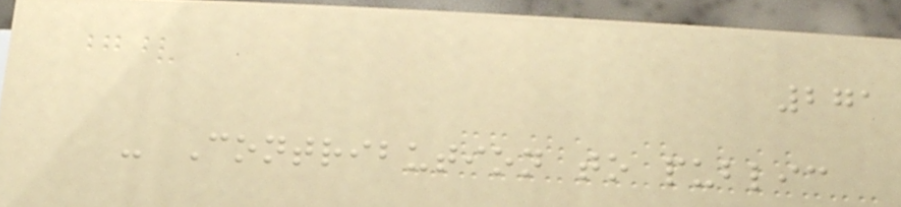271
- Contribution to public
